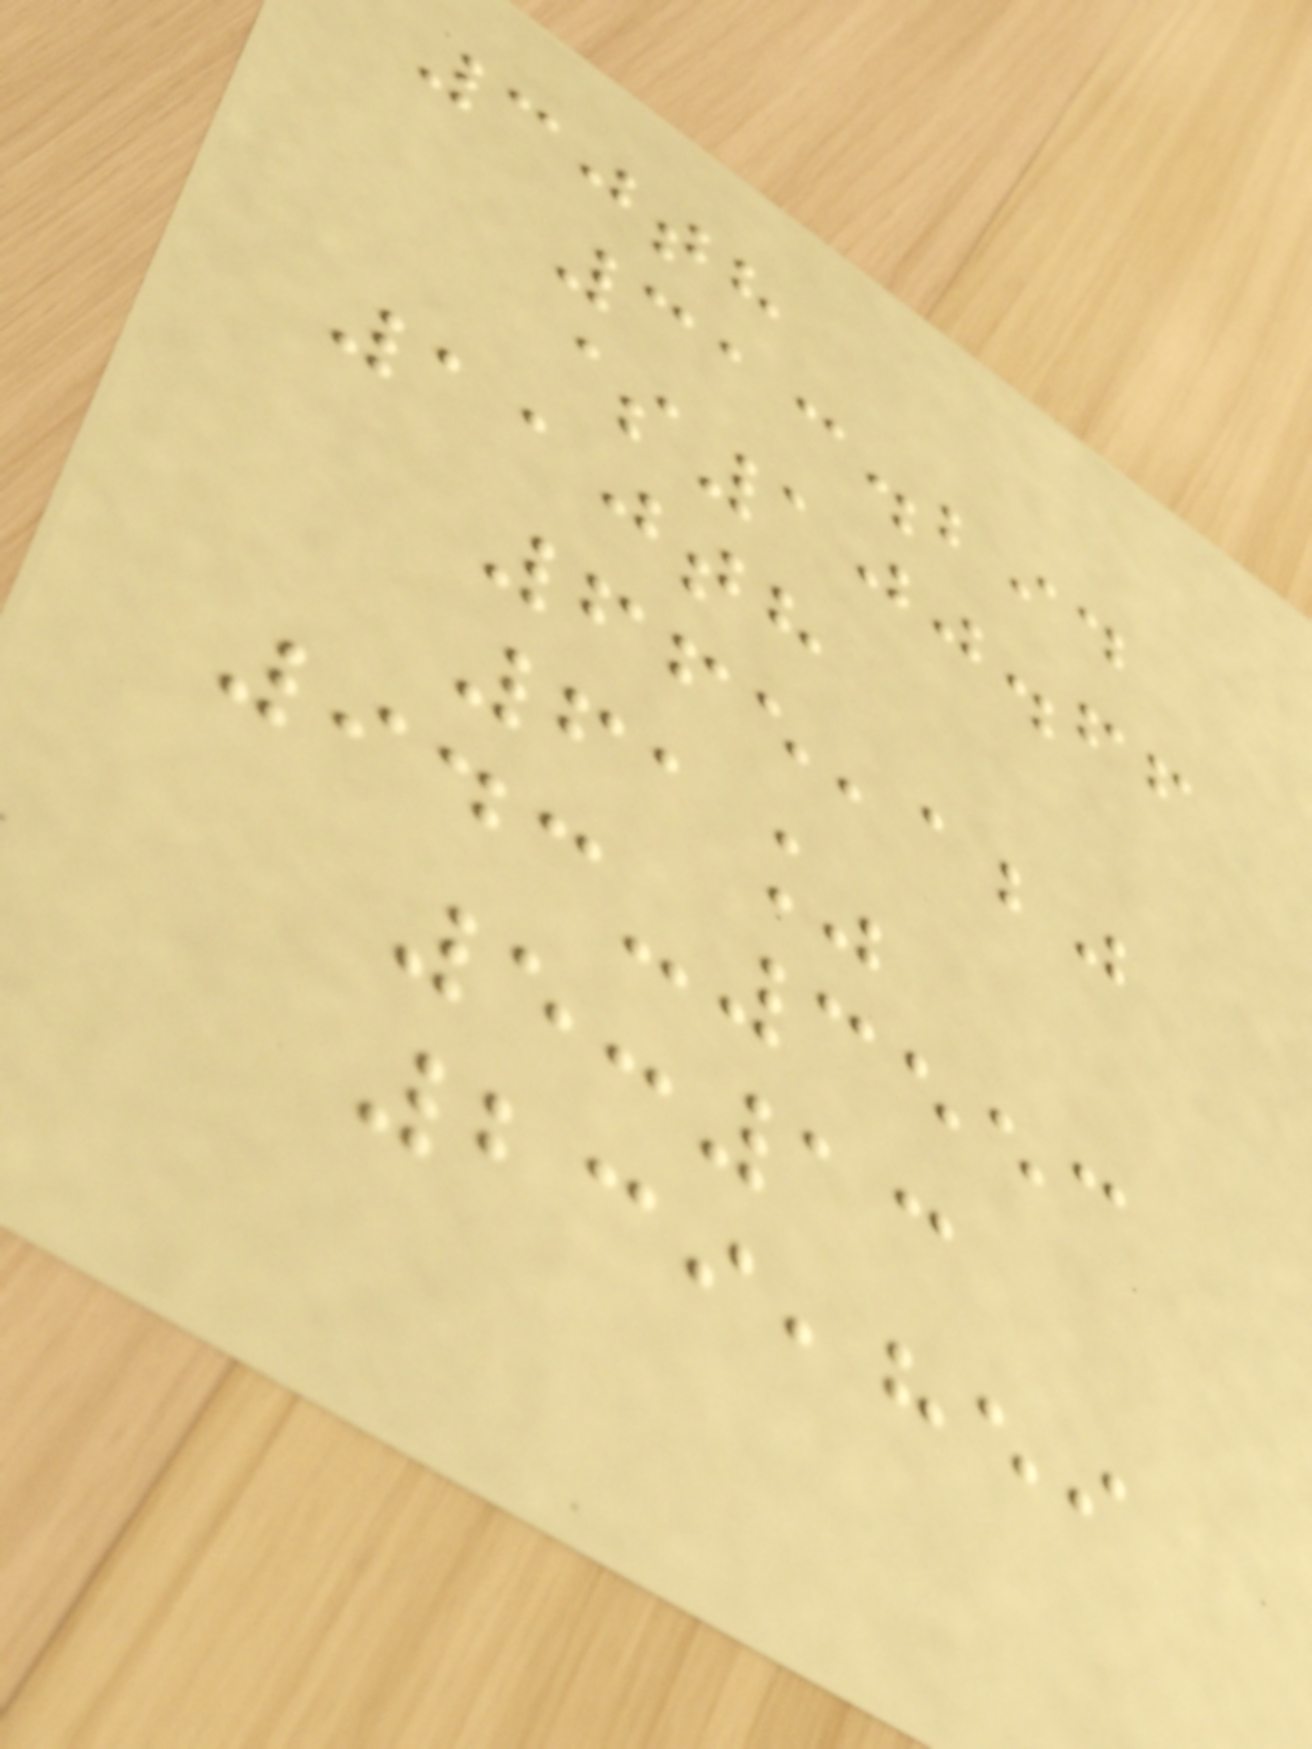30th
313.294
$100.66
110th
665,120
61%
943-3553
5:13
239,859
